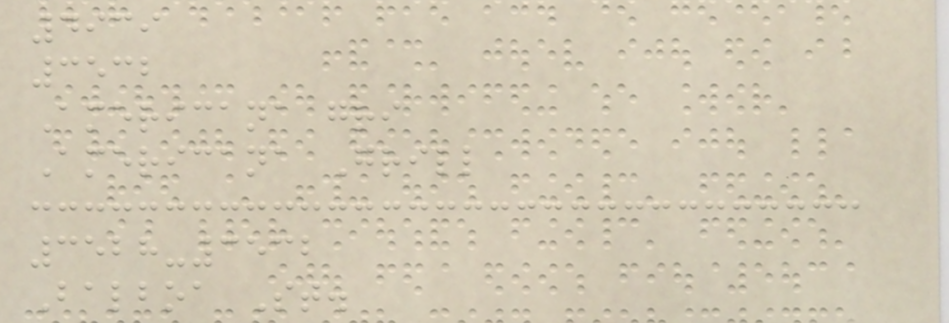4939
3532
Americana gri
Americana Grill
3528-3532
Balboa St.
